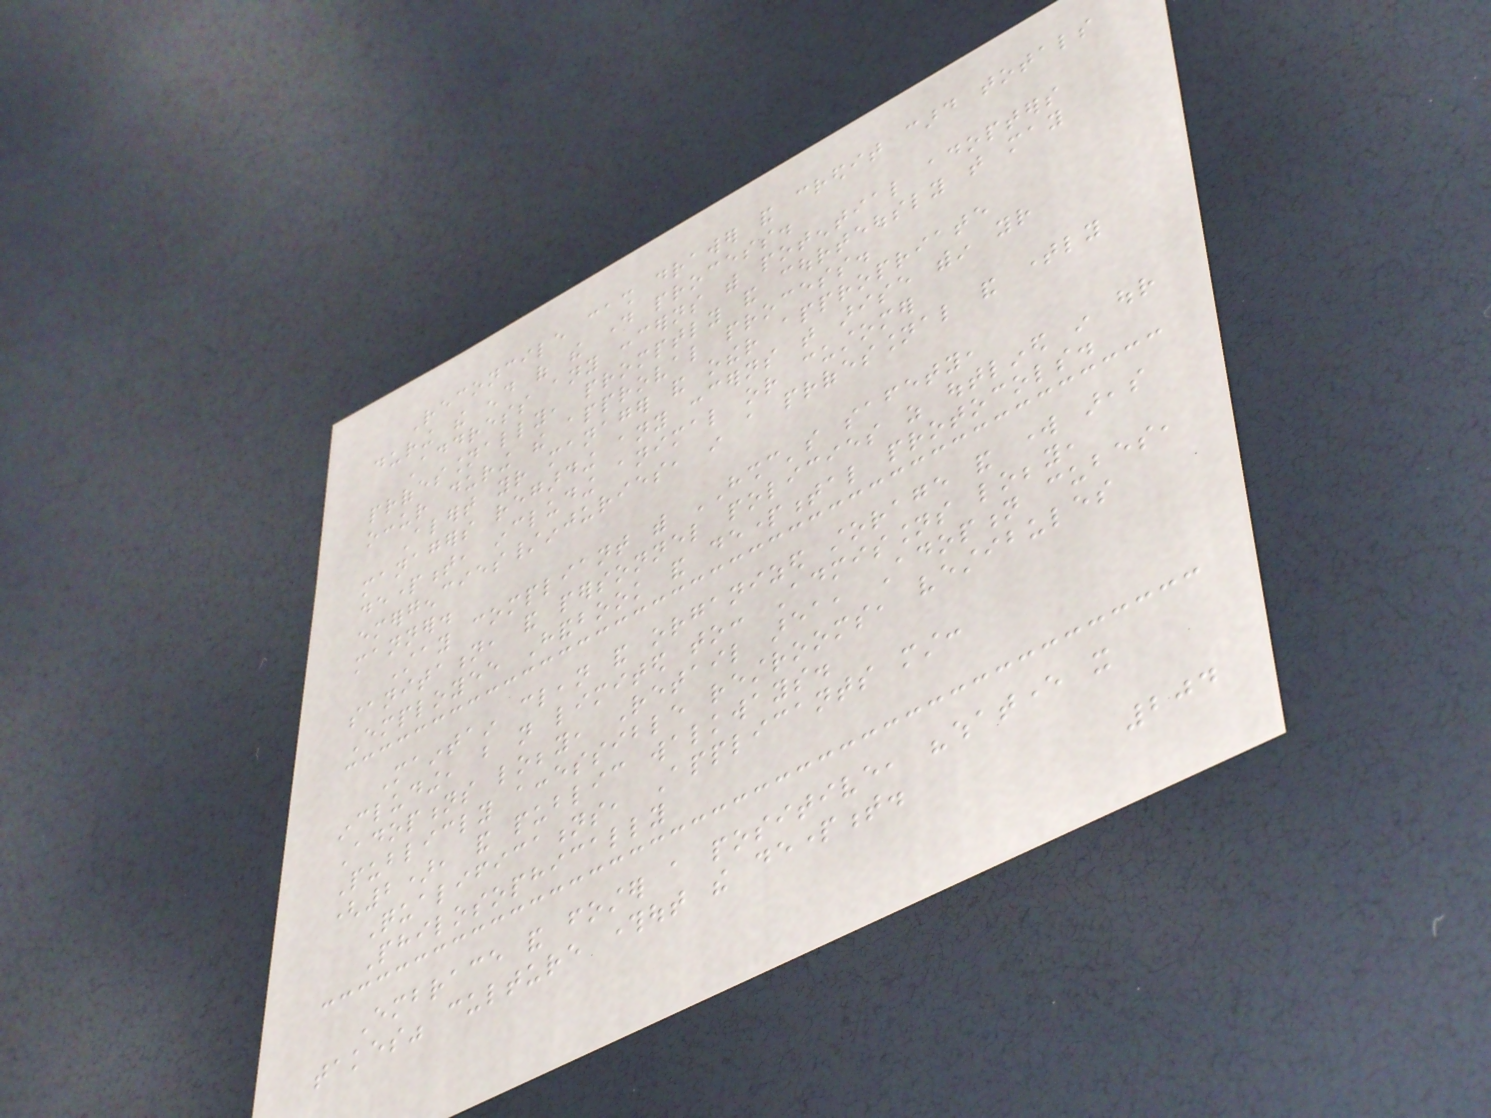Reconcile cash drawer and credit card totals
during the end of the day process.
Address any concerns with potential adopters
professionally, promptly and courteously that may
occur during the approval process.
Alert your manager and other appropriate
managers regarding any concerns that arise within your
department, including animal or customer
emergencies/injuries, in a professional and timely
manner.
Stay compliant with HSHC's safety,
sanitation, and personnel policies as outlined in our
Employee Handbook and departmental protocols.
Maintain clean and organized storage and work areas
including, but not limited to: Admissions lobby,
Adoptions lobby, Retail area, Adoption cubes,
Publicly accessible restrooms, vestibules
(2), and public walkways.
Qualifications, Applicants must:
Philosophically
Embrace and foster a positive, "whatever it
takes" culture throughout the department.
204
